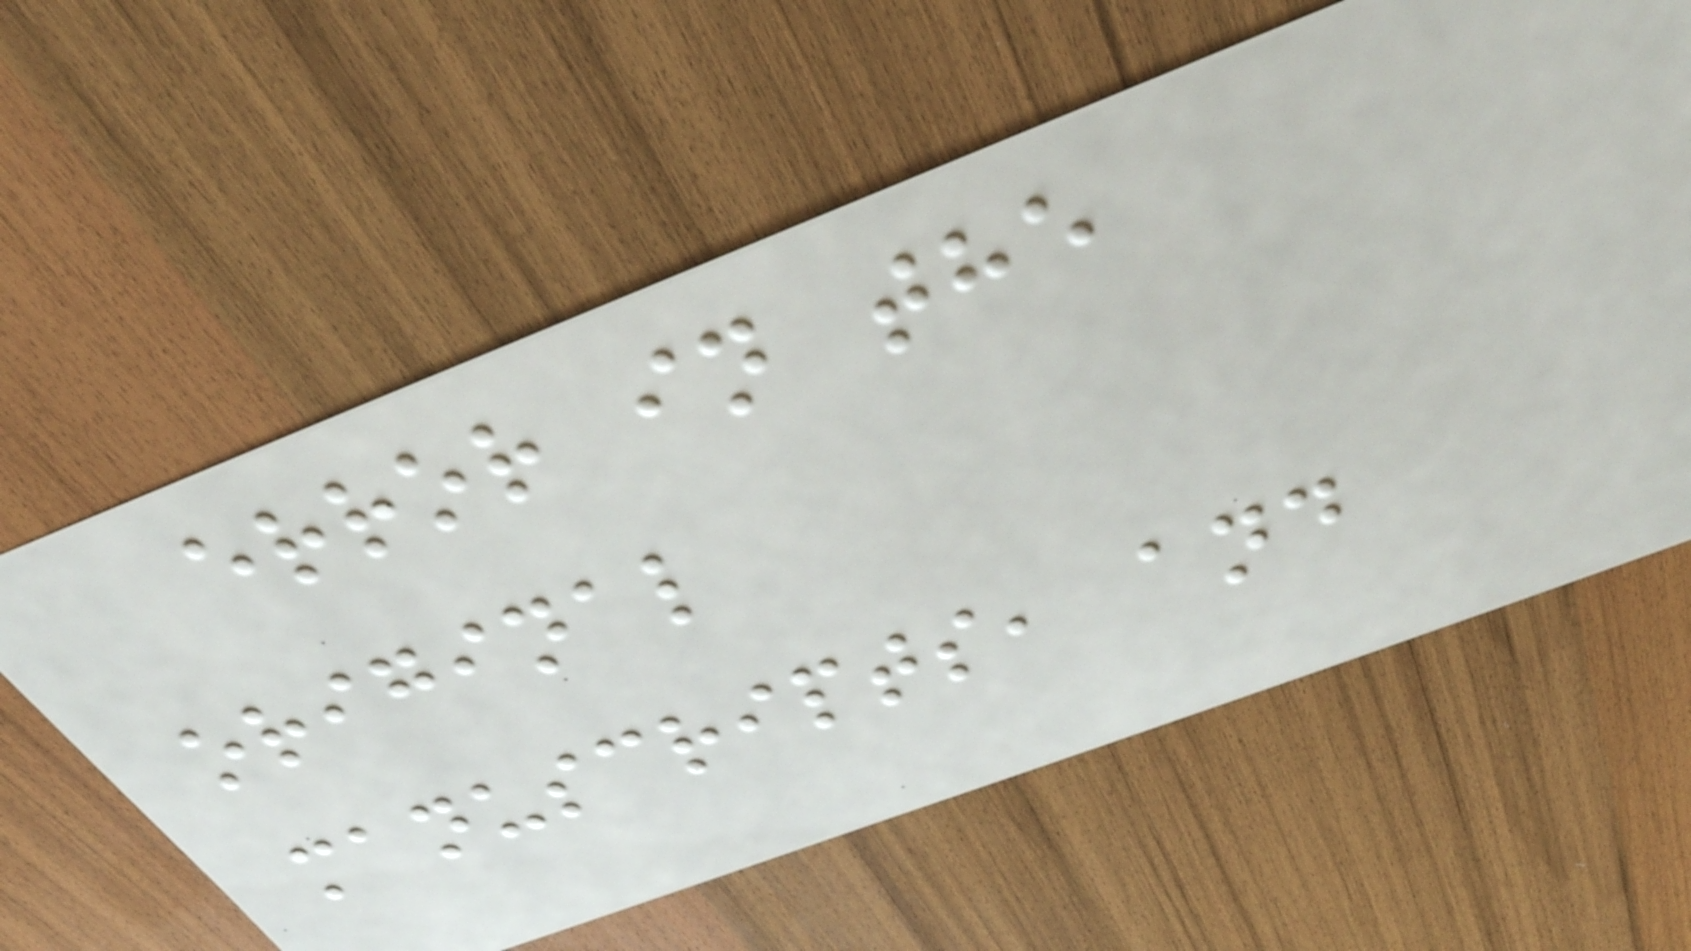error in the
original
manuscripts, and
